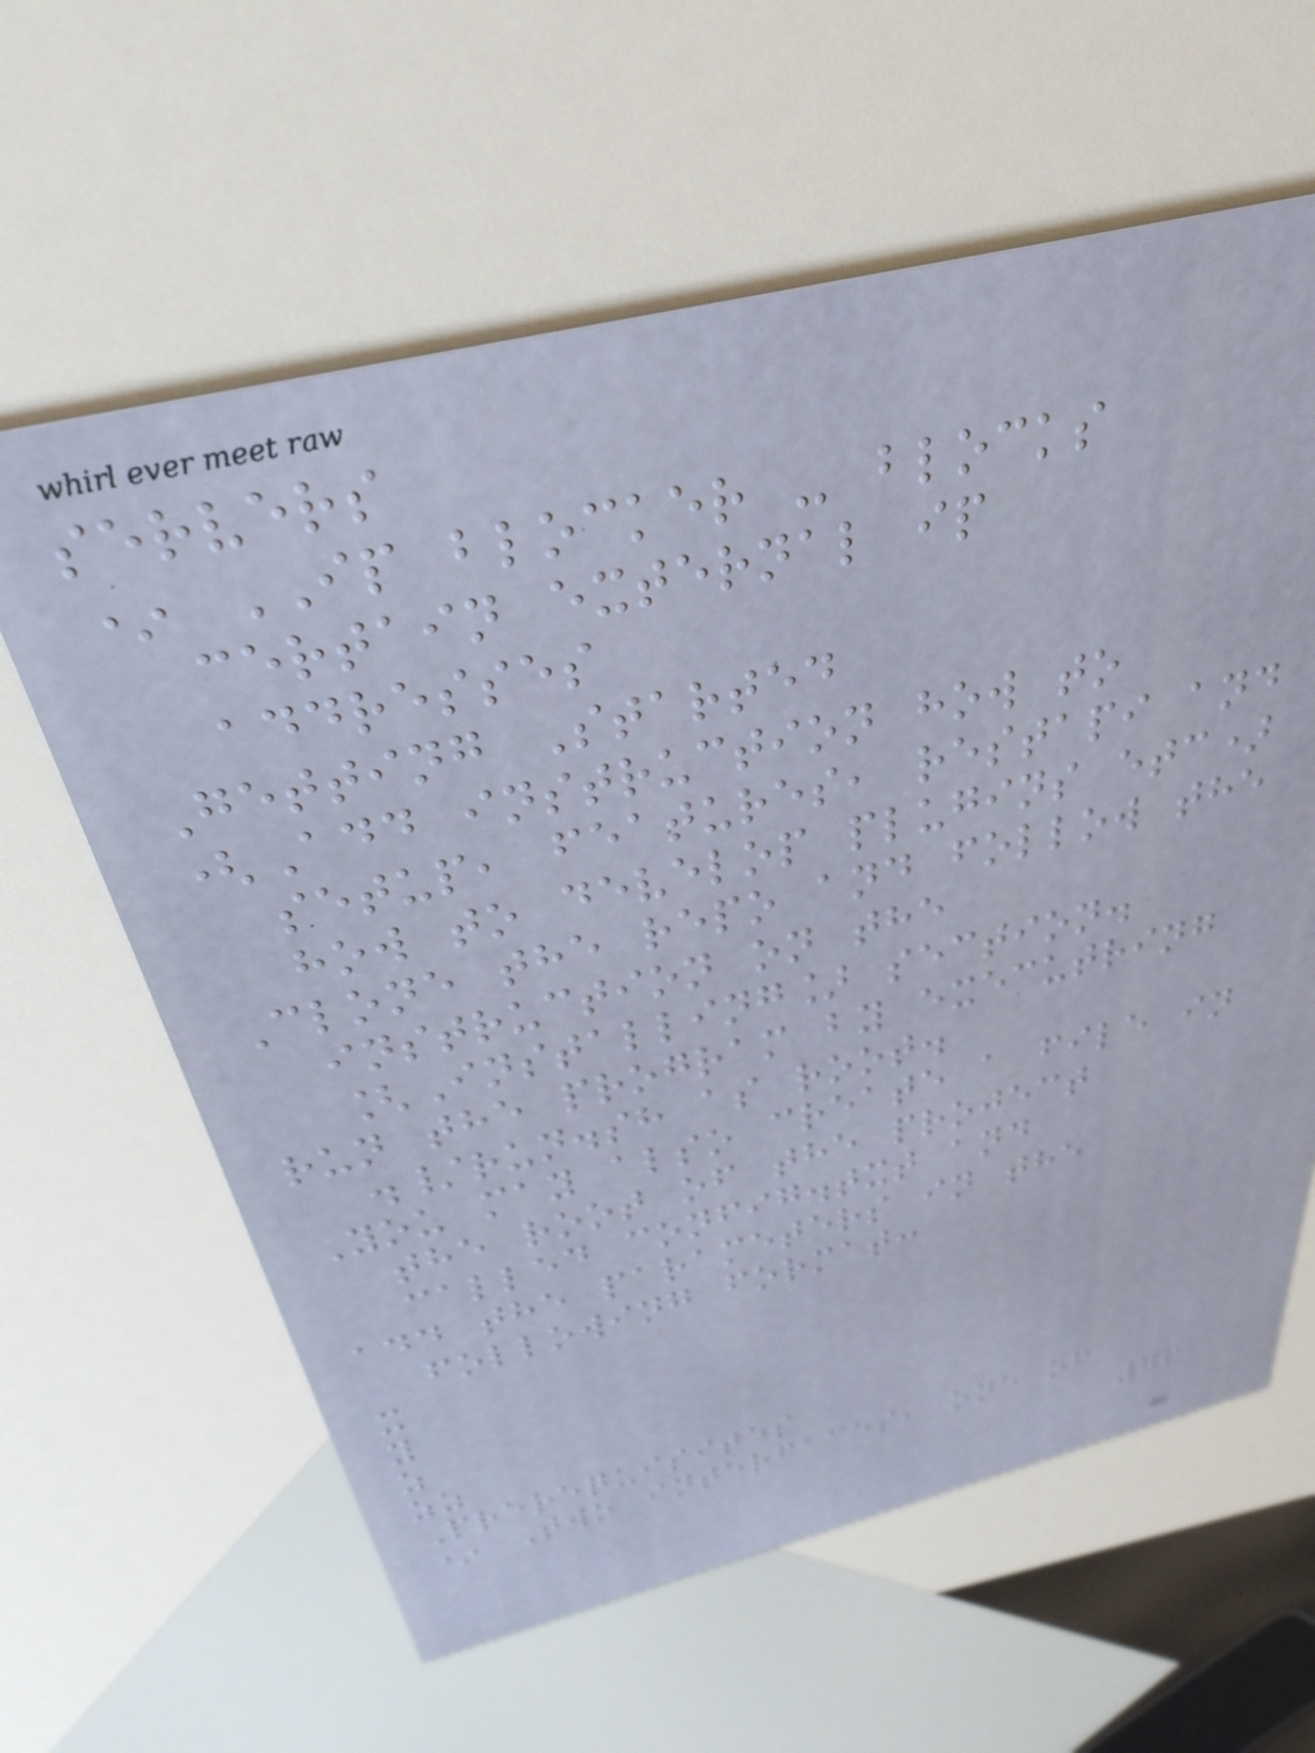servers
* IP blocker - blocks
certain external ip
addresses
Getting Started
(Add instruction how to
setup, features, restapi and
how to develop plugins etc)
Clone the repo and follow the
instruction on the
[Installing] section.
run the program by executring
./run.sh as root.
You may also create a file in
the root of the project
called config.txt and
add the parameters in the
following format:
x
y
z
zz
Prerequisites
* Two interfaces, one of
76
